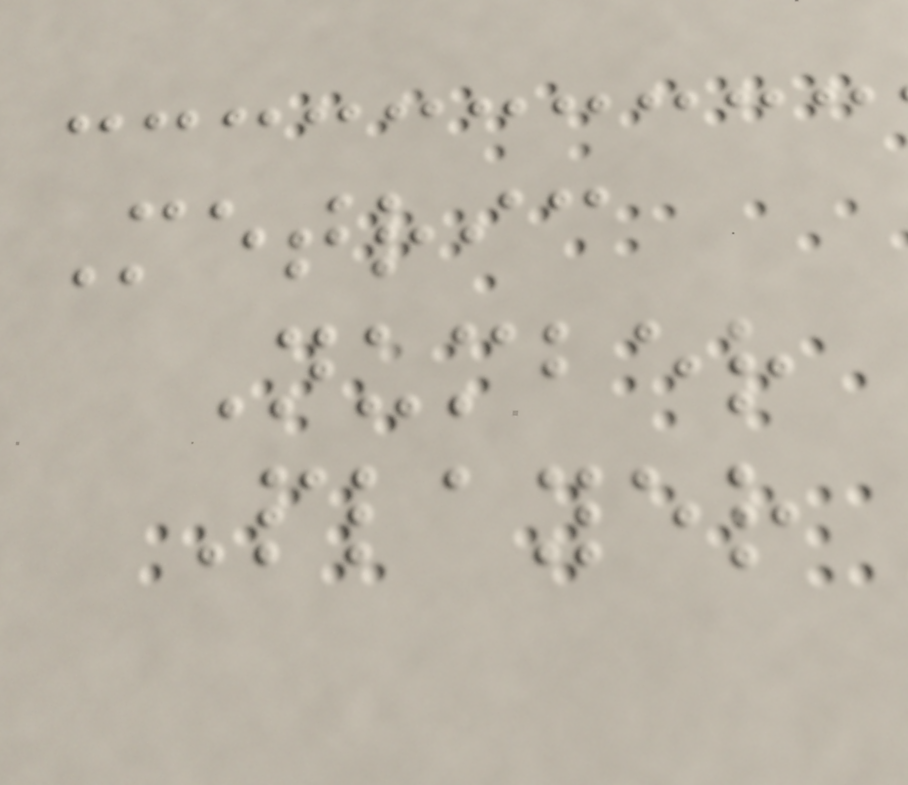Metric
Number
Player
